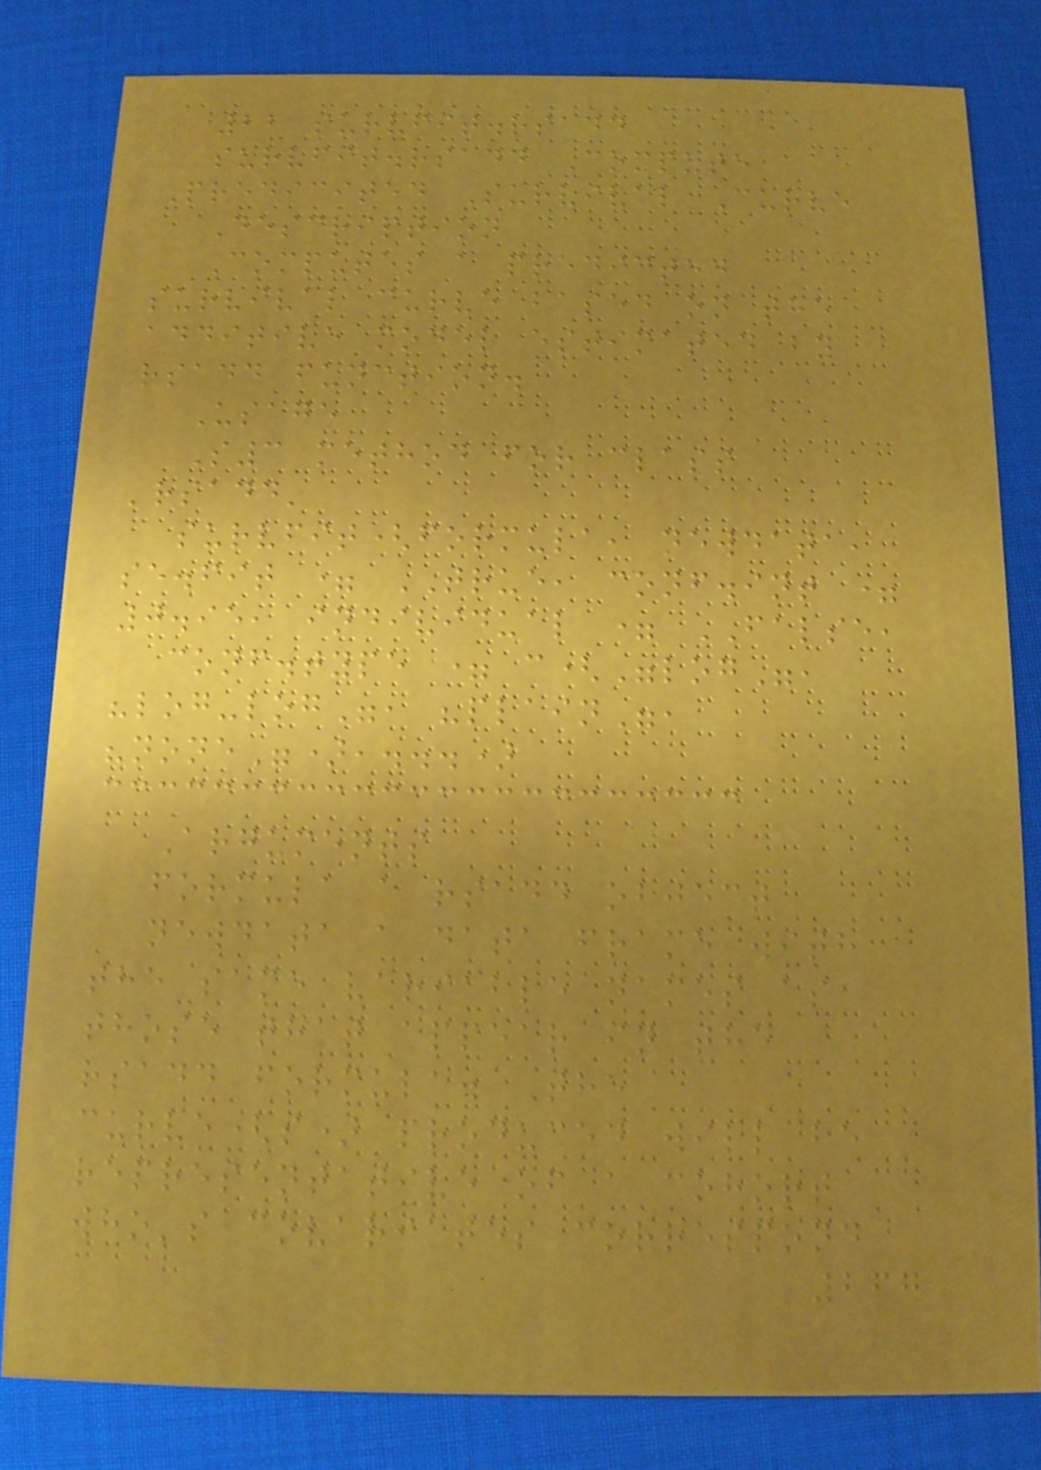22 survfit.rsadd
survfit.rsadd Compute a
Predicited Survival Curve
Description
Computes a predicted
survival curve based on the
additive model estimated by
rsadd function.
Usage
S3 method for class
'rsadd'
survfit(formula, newdata,
se.fit = TRUE, conf.int =
0.95, individual = FALSE,
conf.type = c("log",
"log-log", "plain",
"none"),...)
Arguments
formula a rsadd object
newdata a data frame with
the same variable names as
those that appear in the
rsadd formula. The
curve(s) produced will be
representative of a cohort
who's covariates correspond
267
